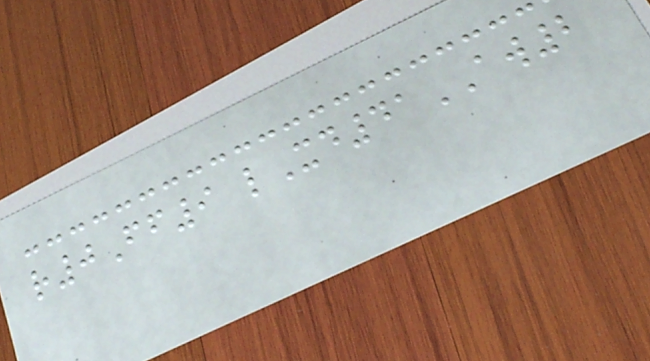r0Ff9 lXd41AW2
